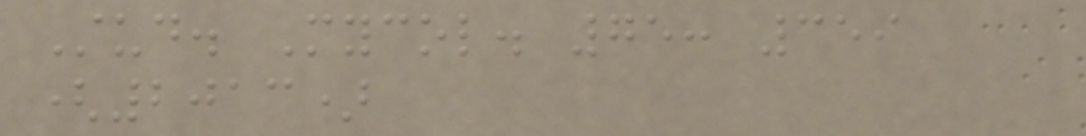Stud. Mycol. 75: 359
(2013)
